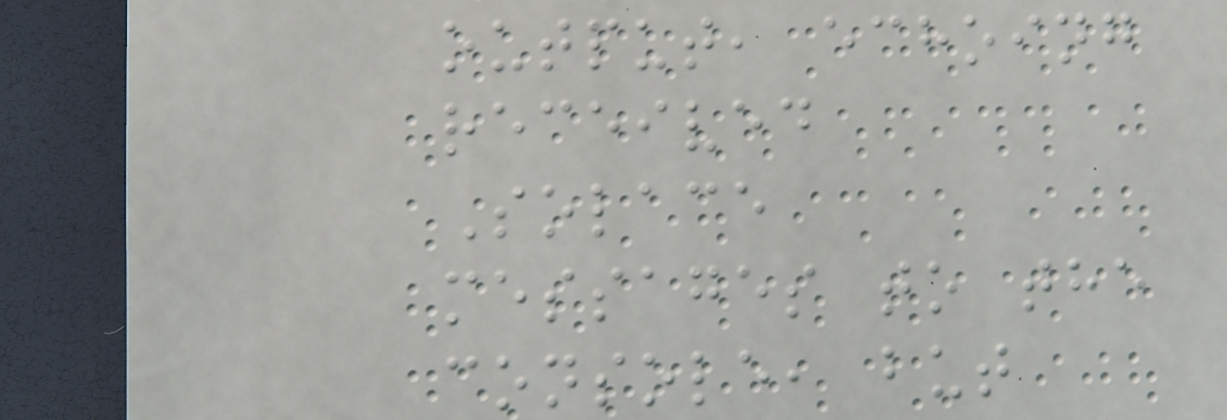output, echoing
received
Solace
messages to the
console, but
